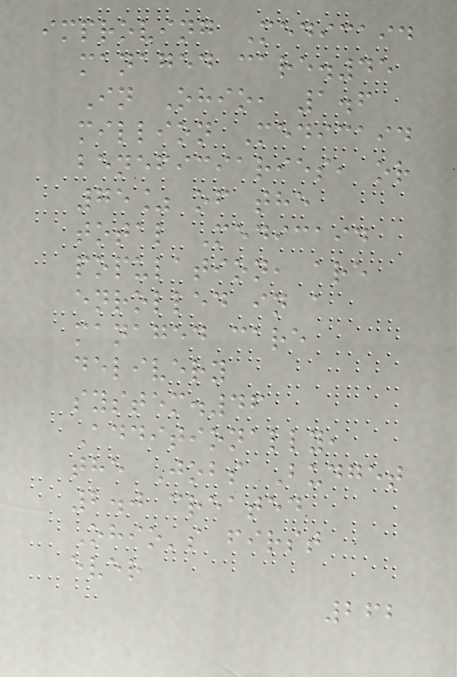improving Medicaid
managed care.45
In Ohio, 1.6
million Medicaid
beneficiaries, or
75% of the
total Medicaid
population, are
enrolled in a
managed care
delivery
system.46
Additionally,
the Jobs Budget
2.0 created
Ohio's first
ever
262
